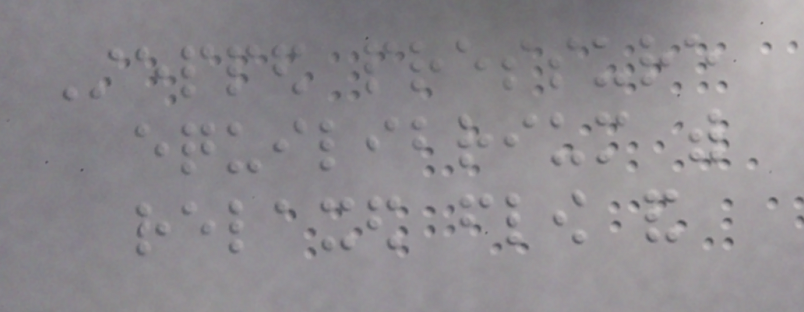Stepped pressure
equilibrium with
relaxed flow and
